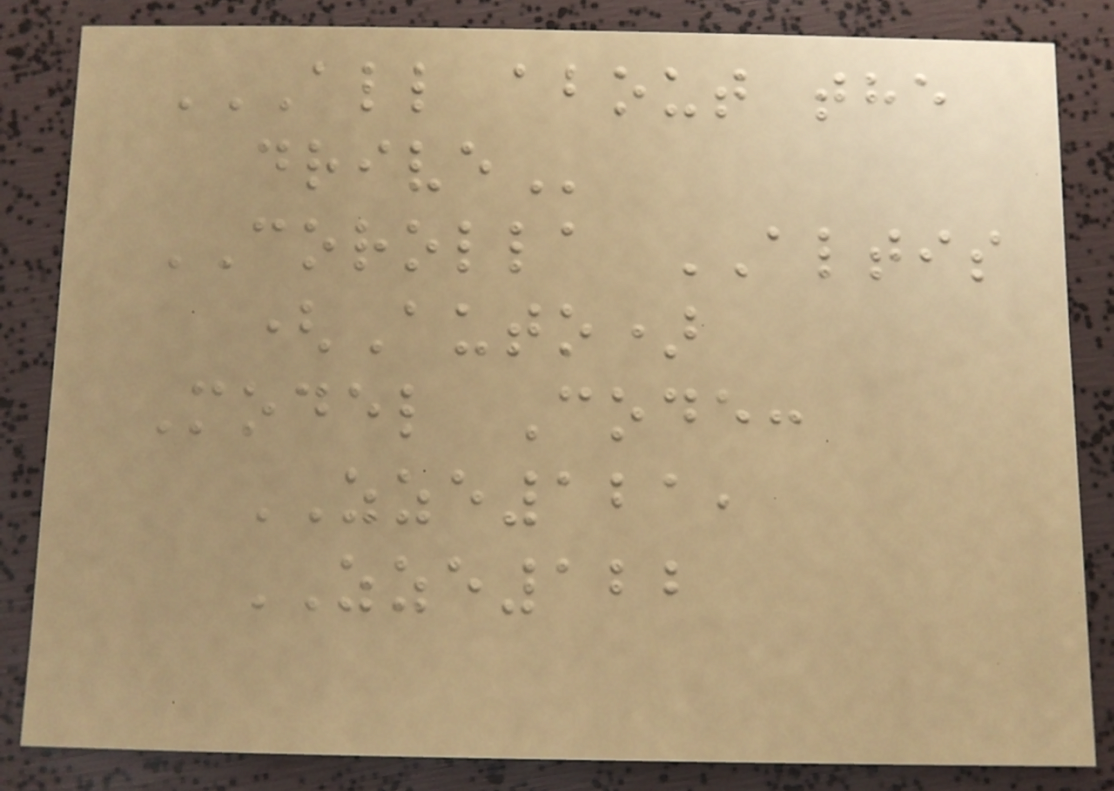ALL ABOUT THE
DRIVE
COROLLA ALTIS
(Auto)
Model Code:
ZZE121,
ZZE122
